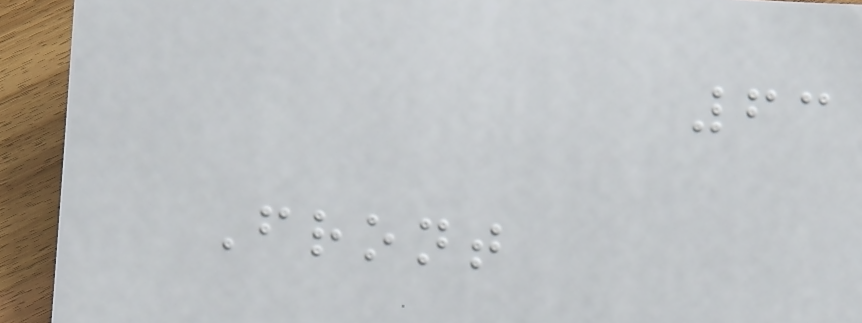63
Front
